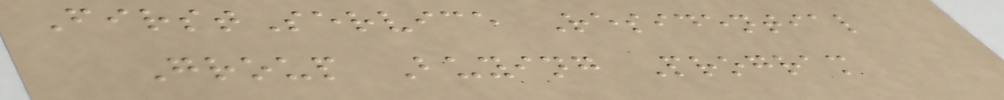FirstService Residential
Group Buying Program
